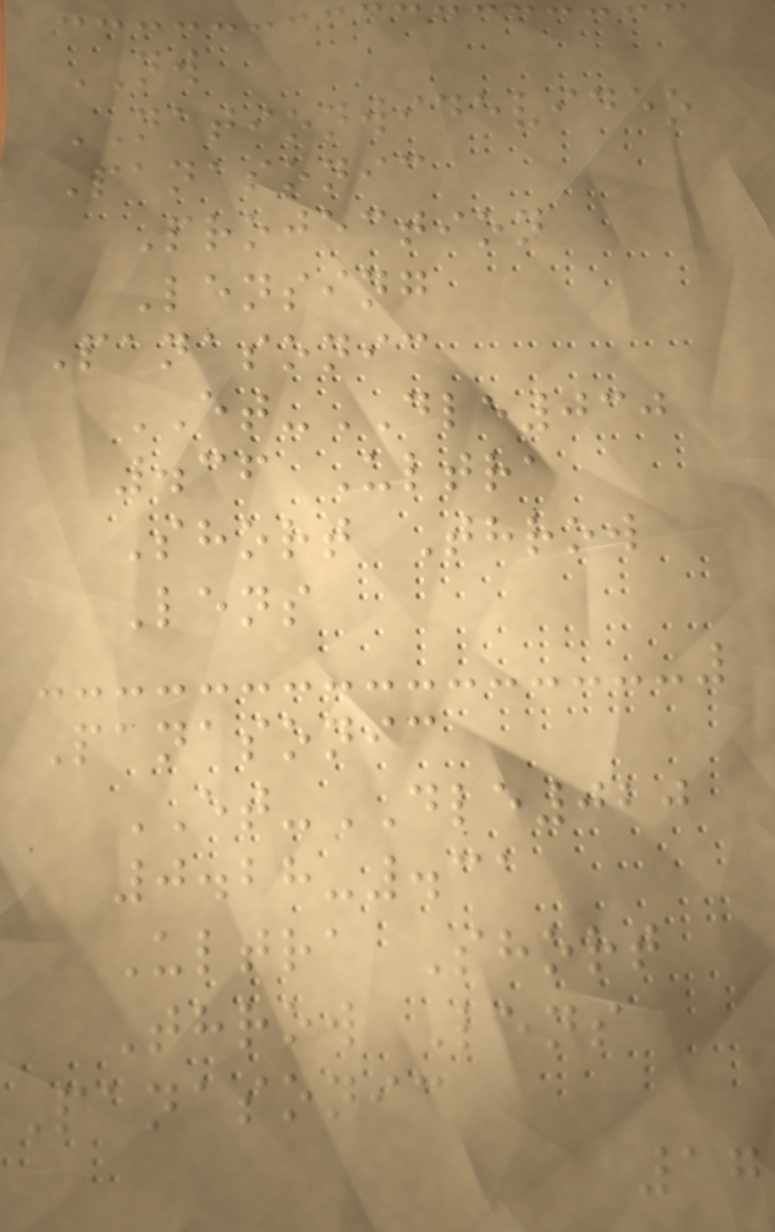NW
NATIONWIDEVIDEO
Panasonic
Projection
Lensing
Panasonic
ET-DLE030
.36 Ultra
Short Throw
Lens
Panasonic
ET-DLE020
0.28-.31
Ultra Short
Throw Lens
Panasonic
17
